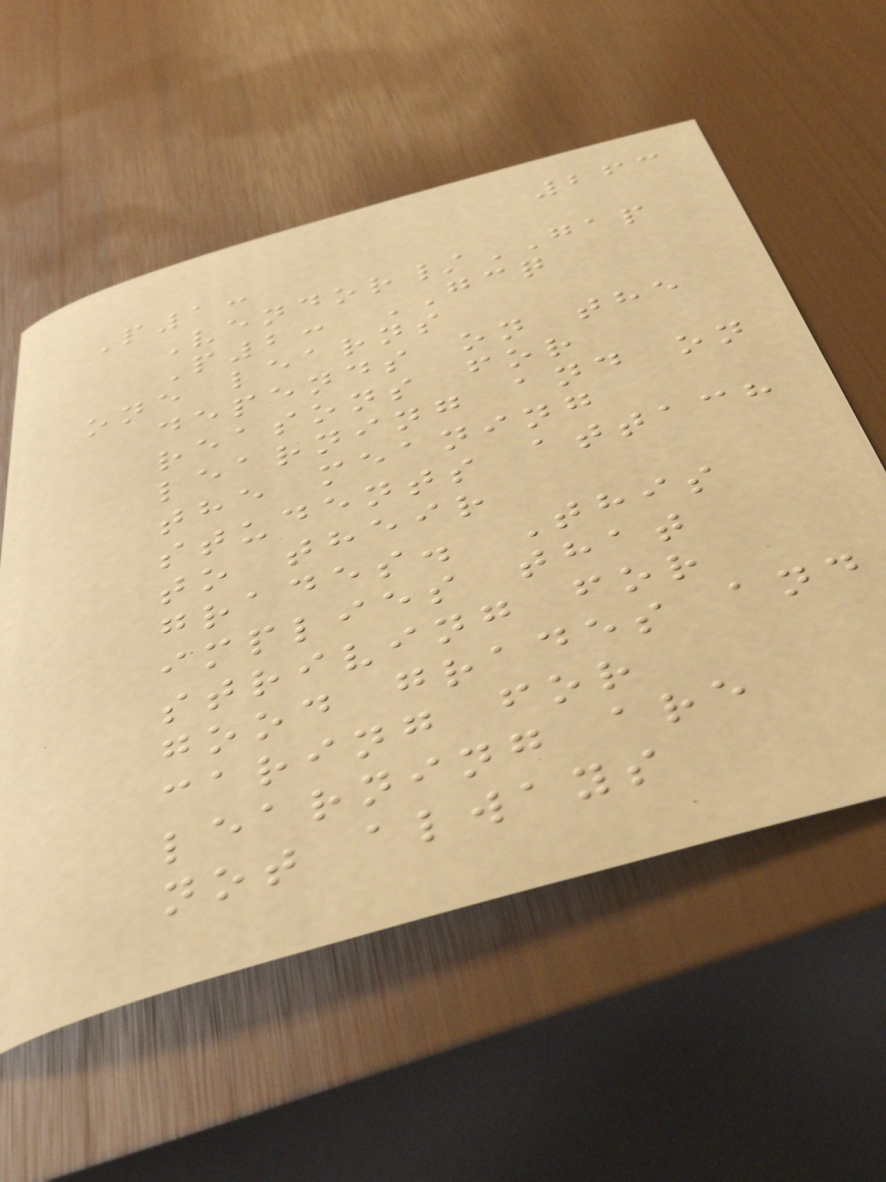263
P1:
Vendor/GAP
P2: GCQ
one learns
depends on the
reasons for
learning and on
the meaning
students attach
to their
grades. This
implies that
striving for
good grades and
caring for
learning are
not always
